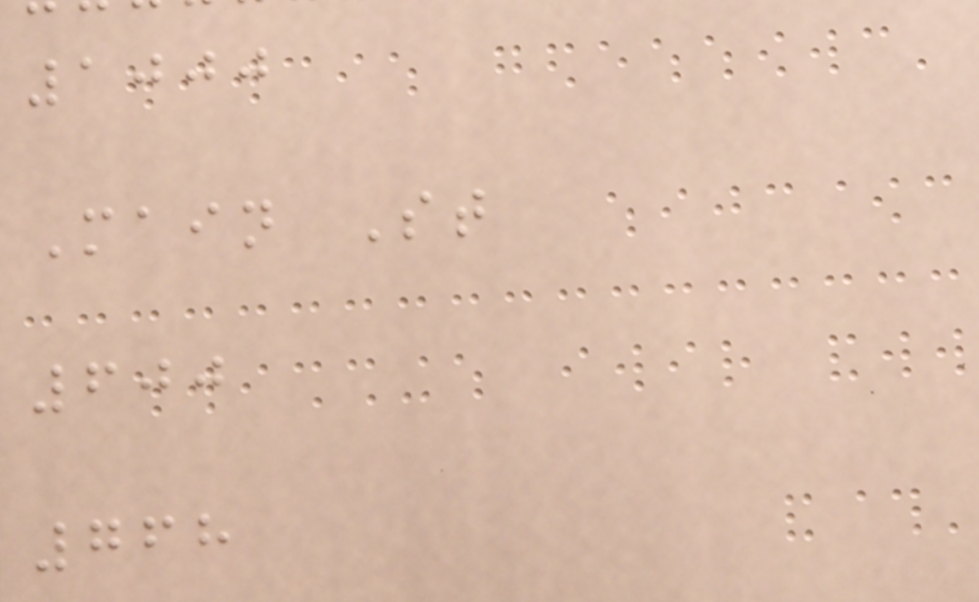1000
Main St
600
768
